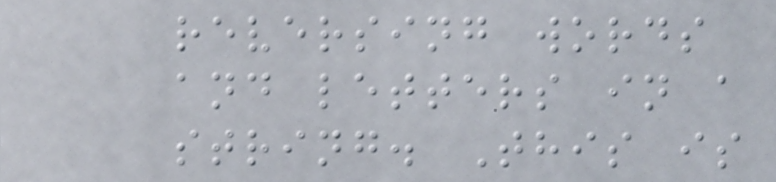reversing words
and letters in a
string. This is
